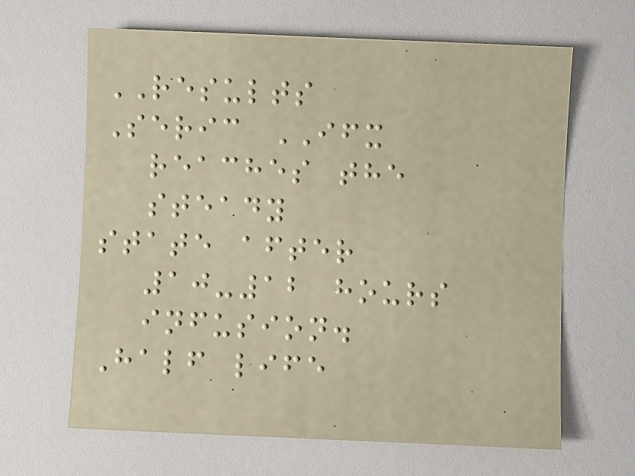RESULTS
Seric IFX
reaches the
steady
state after
10-12 hours
infusion.
Half life
